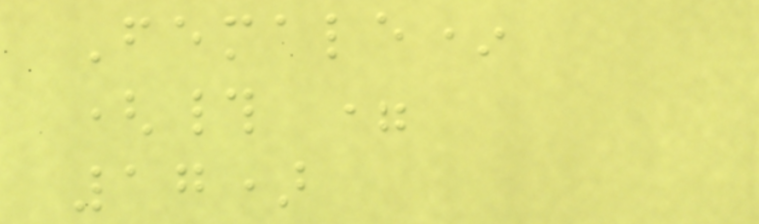Female*
(# =
17)
